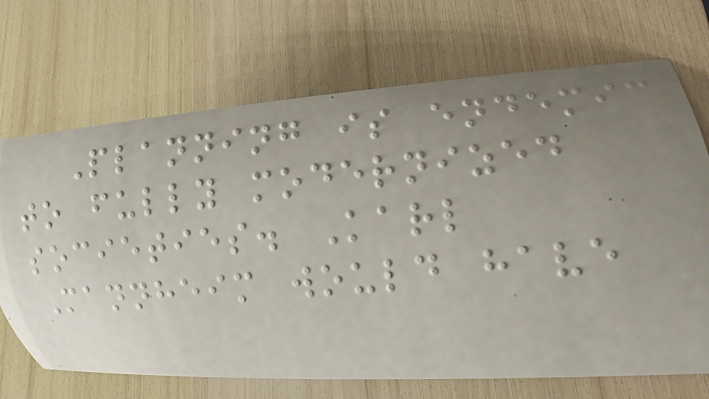Planning is endemic
to fully modernized
societies. Karl
Mannheim would have
